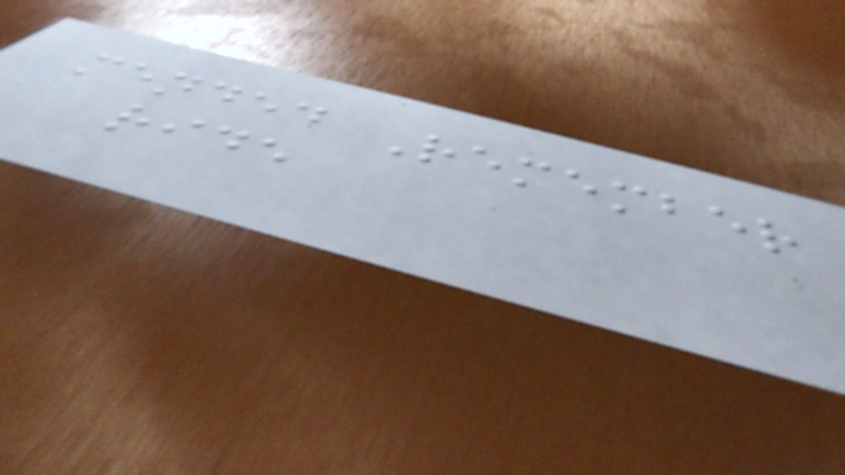mended Remember
ride
